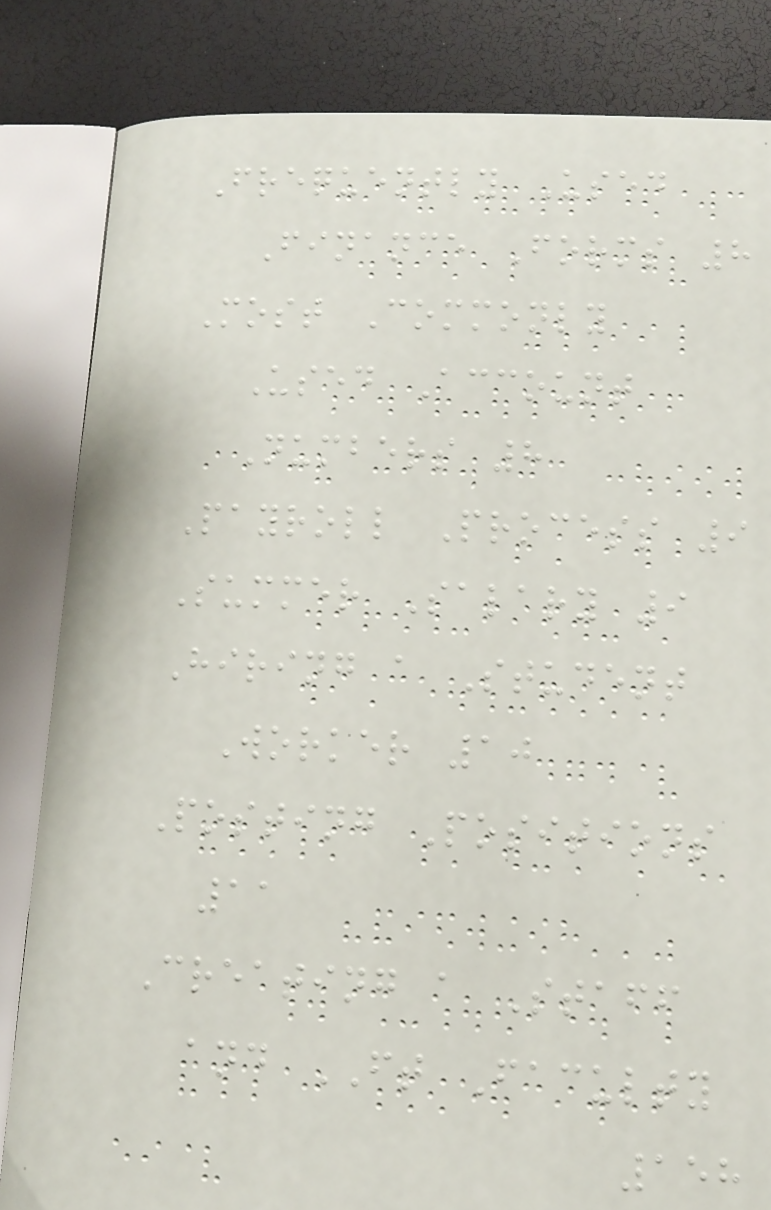Frequently Used
Finance Forms 8
Most Commonly
Used Account
Numbers 8
Payroll Process 9
Summer Salary 9
Hiring a Student
Worker 10
Posting Positions
11
Creating a Staff
and FT Faculty
158
